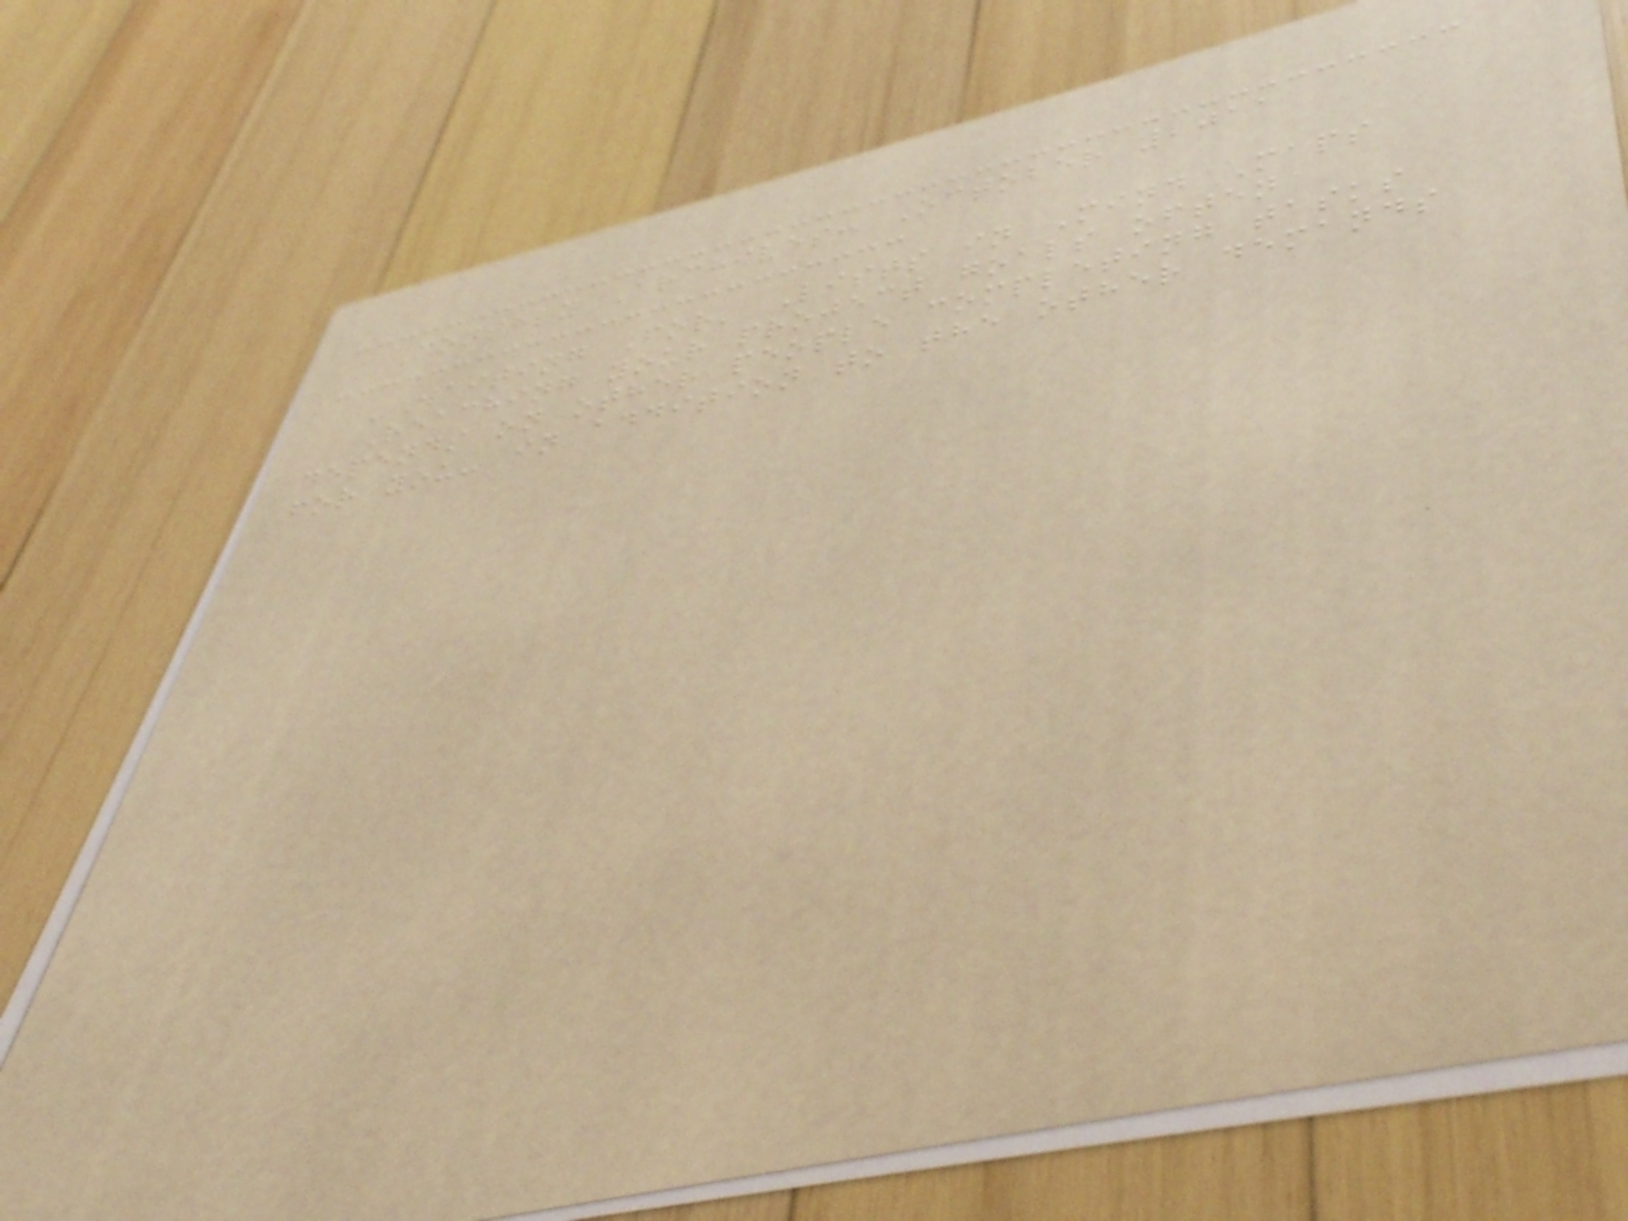Monthly Archives: October 2011
'Waiting For' Lists in Mind Maps
Reaching your project goals often
depends on other people completing tasks
for you- in addition to the other demands
